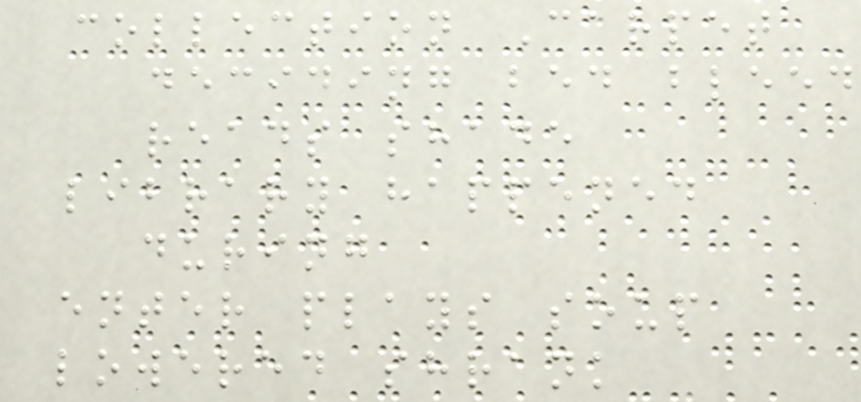collection Carpet
deciding bed bleed
reads shade
library happened
during
enter plays soup
lowered shrank
